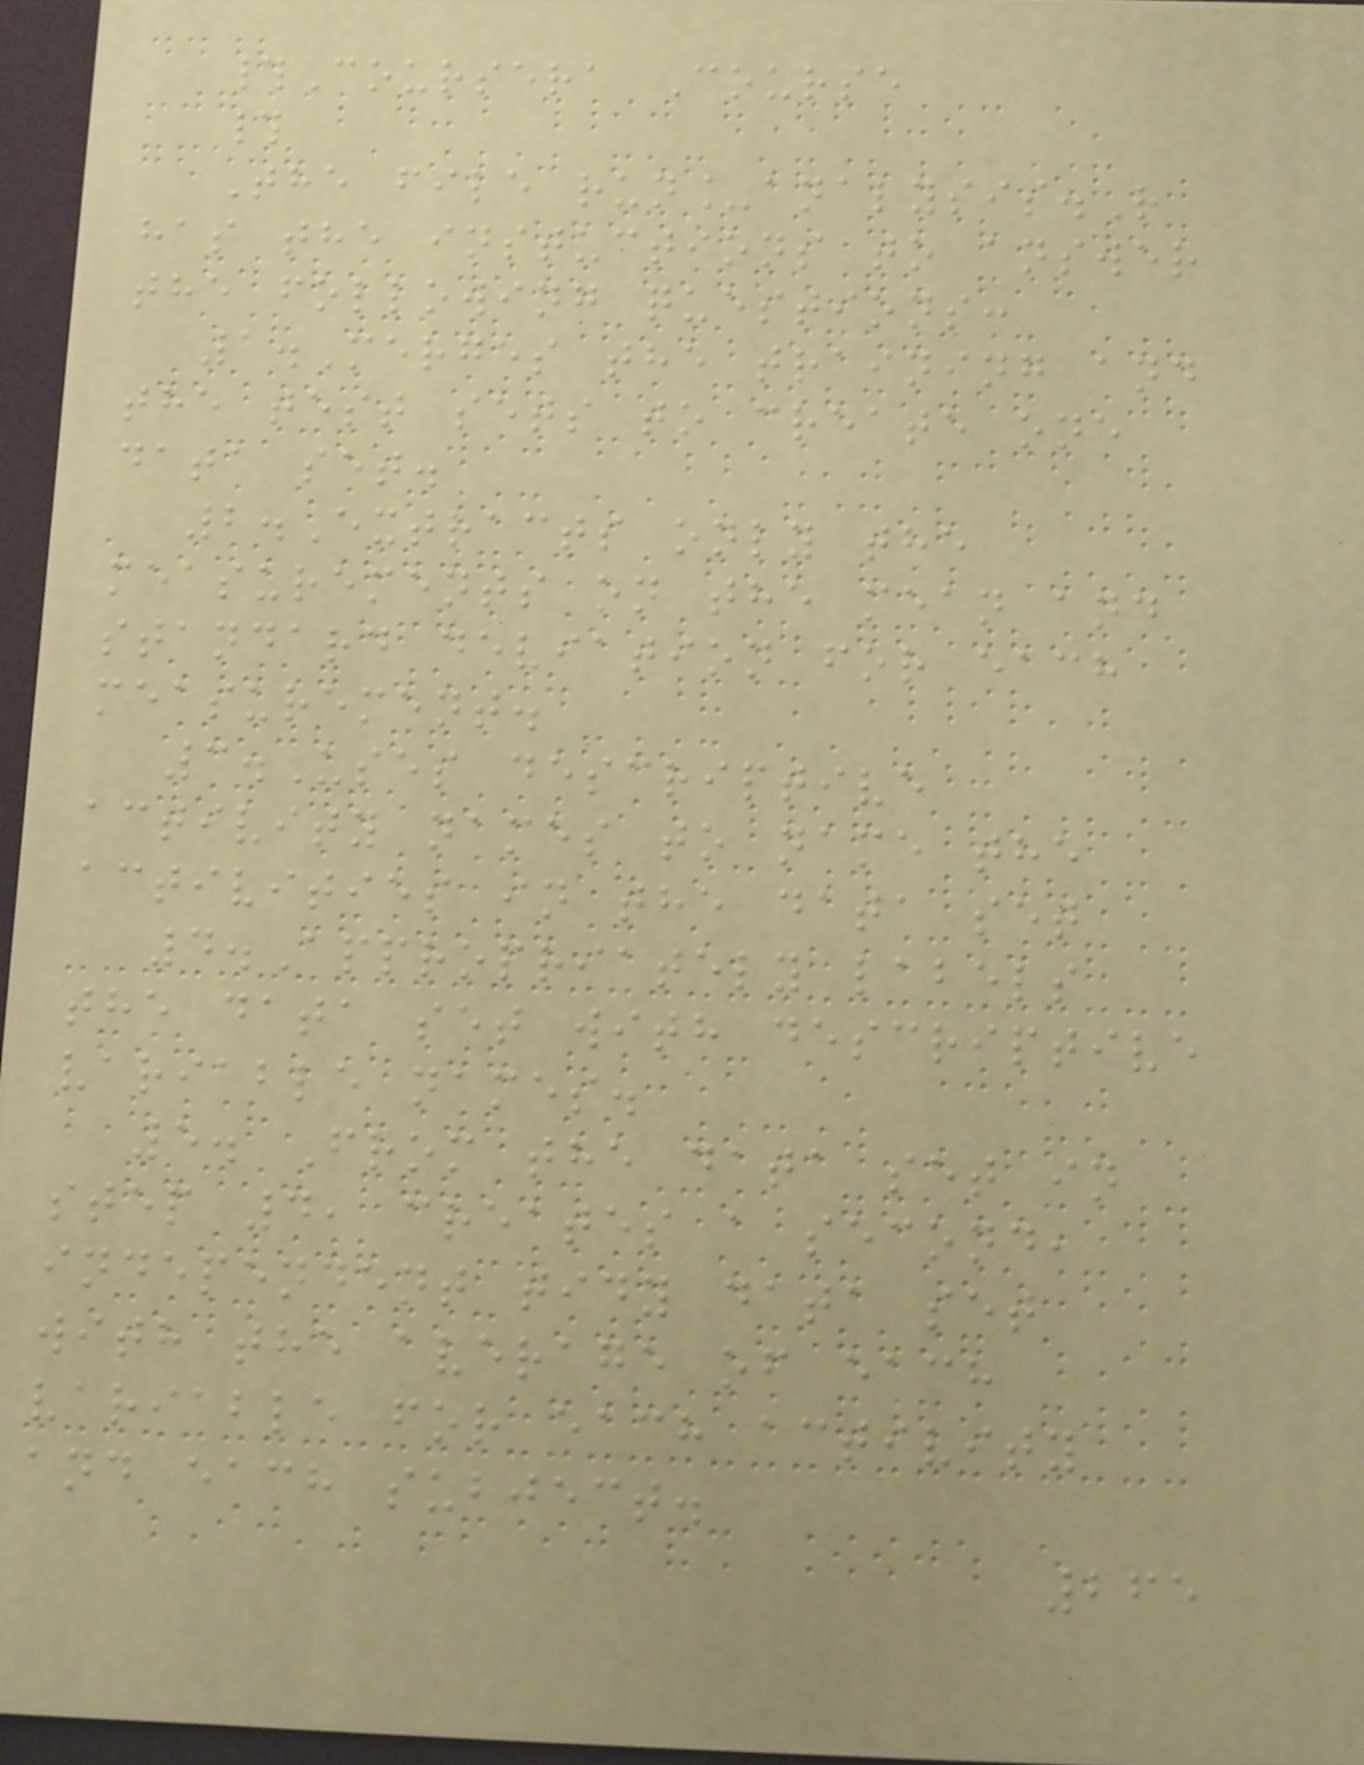#Coursera Course
#
The file run_analysis.R
has the instuctions to answer
the following questions:
1.Merges the training and
the test sets to create one
data set.
2.Extracts only the
measurements on the mean and
standard deviation for each
measurement.
3.Uses descriptive
activity names to name the
activities in the data set
4.Appropriately labels
the data set with descriptive
variable names.
5. From the data set in
step 4, creates a second,
independent tidy data set
with the average of each
variable for each activity
and each subject.
265
